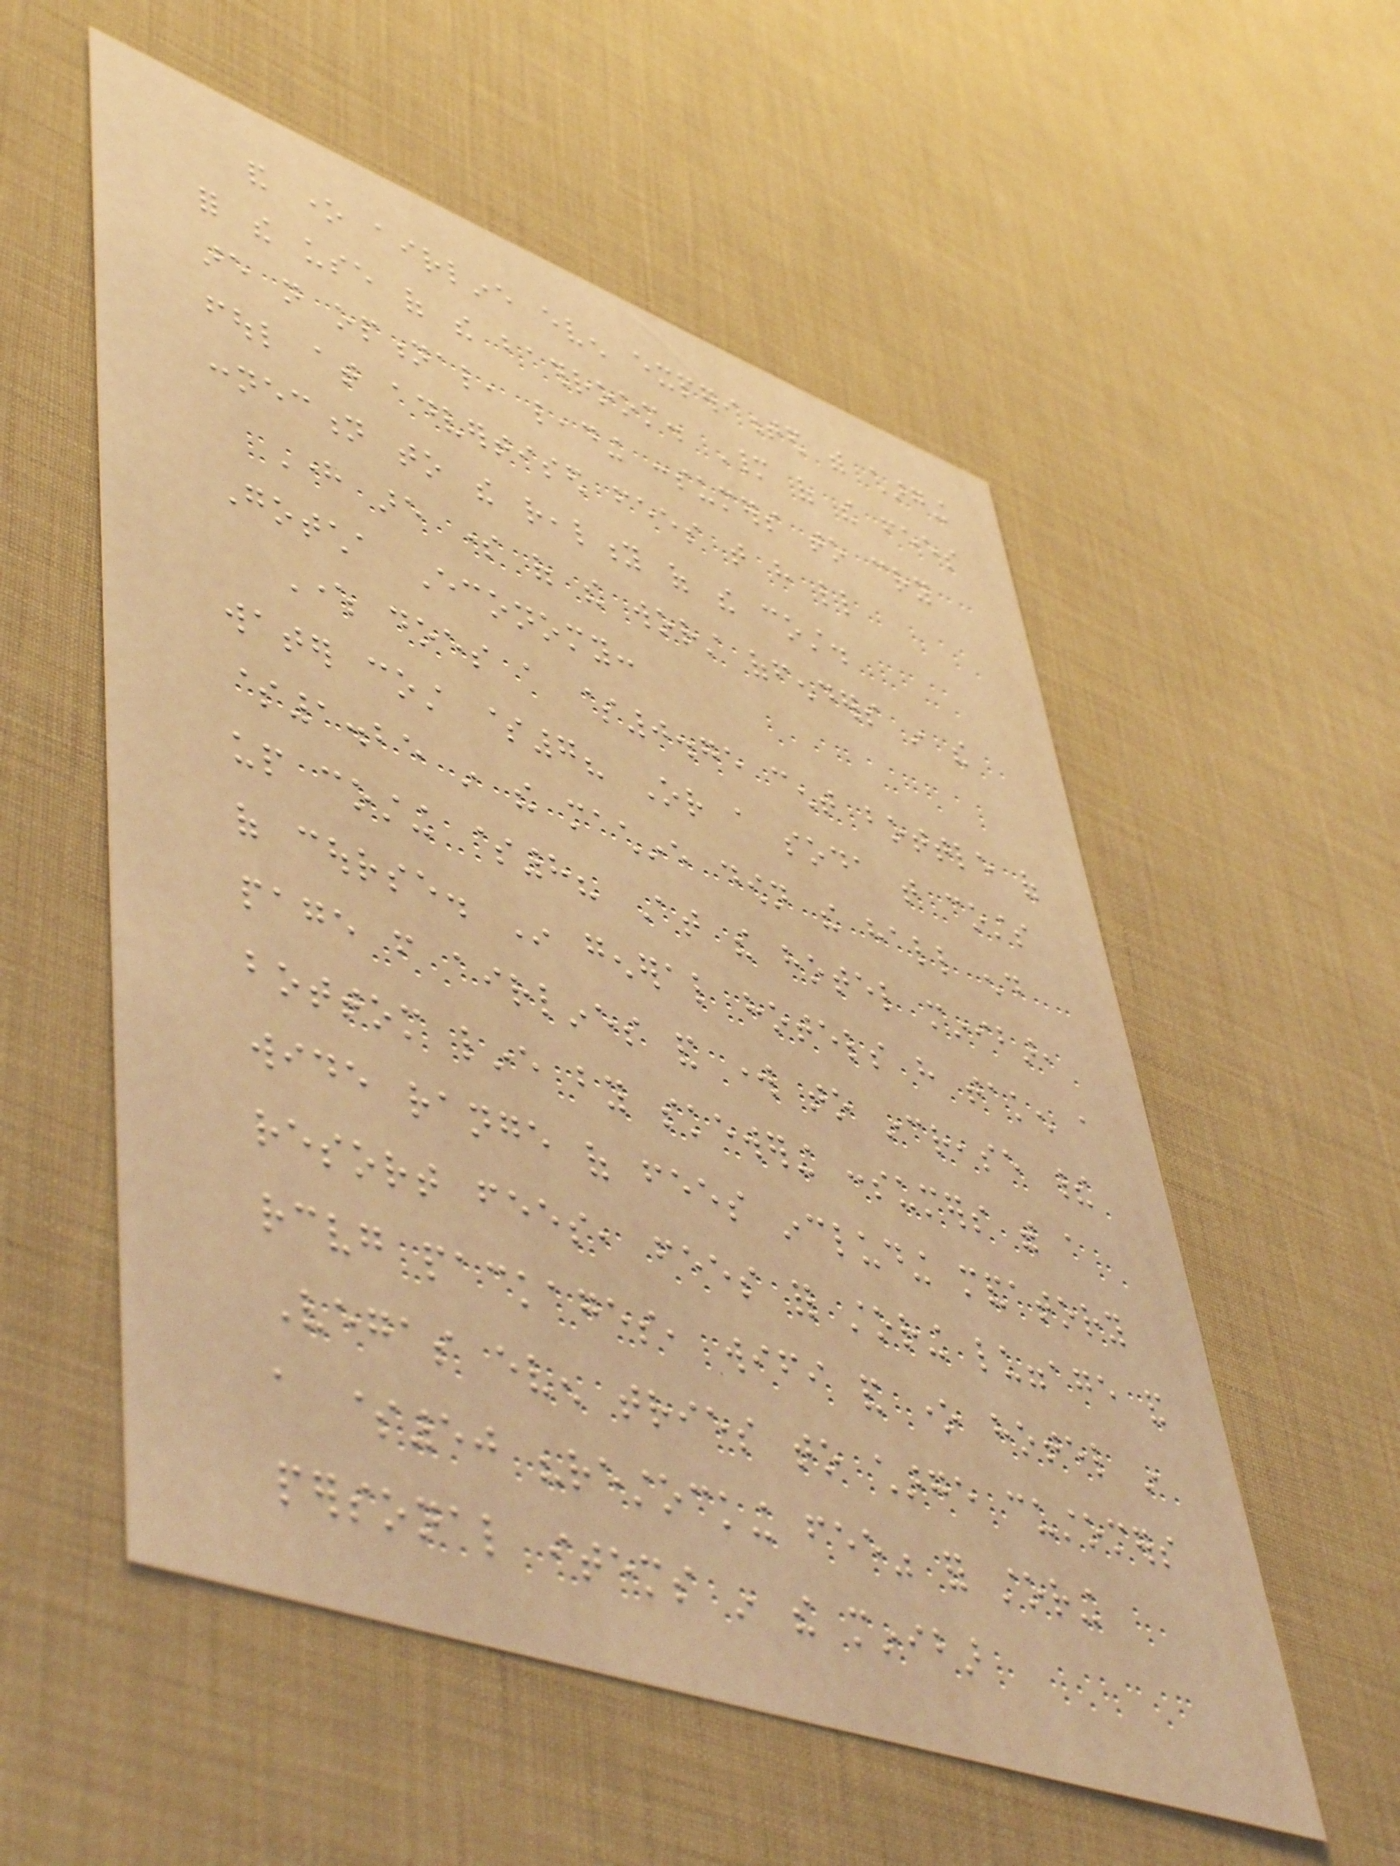and one airline even experimented with charging
for the use of the bathroom. Many of the fees
are not optional, leading consumers to cry
foul at advertised fees that have little
connection to the reality of the cost.
Here are some of the worst offenders in the
Gotcha Economy:
Where does a $0.75 cent bottle of
water cost $7? Or a soda that costs
$1.25 in the machine down the hall end
up costing $8? At the hotel minibar,
of course. In general hotels have taken a
page from airlines and work to increase their
bottom line by skewering consumers with a
wide range of fees including mandatory
resort fees, fees for storing luggage and
receiving packages, wifi and one hotel in
Vegas even tries to charge customers
a $50 "restocking fee" for storing
personal items in the minibar
